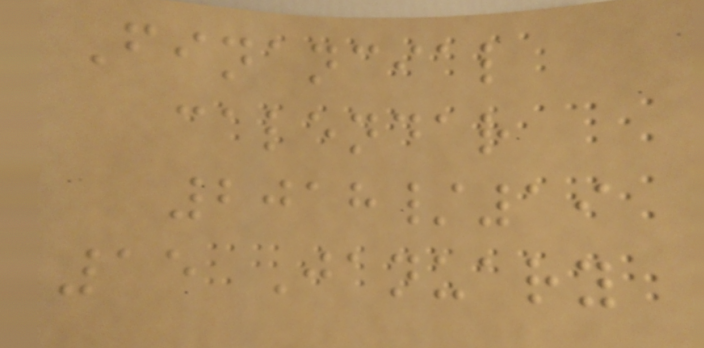Financial
calendar
2018/19
15 January
